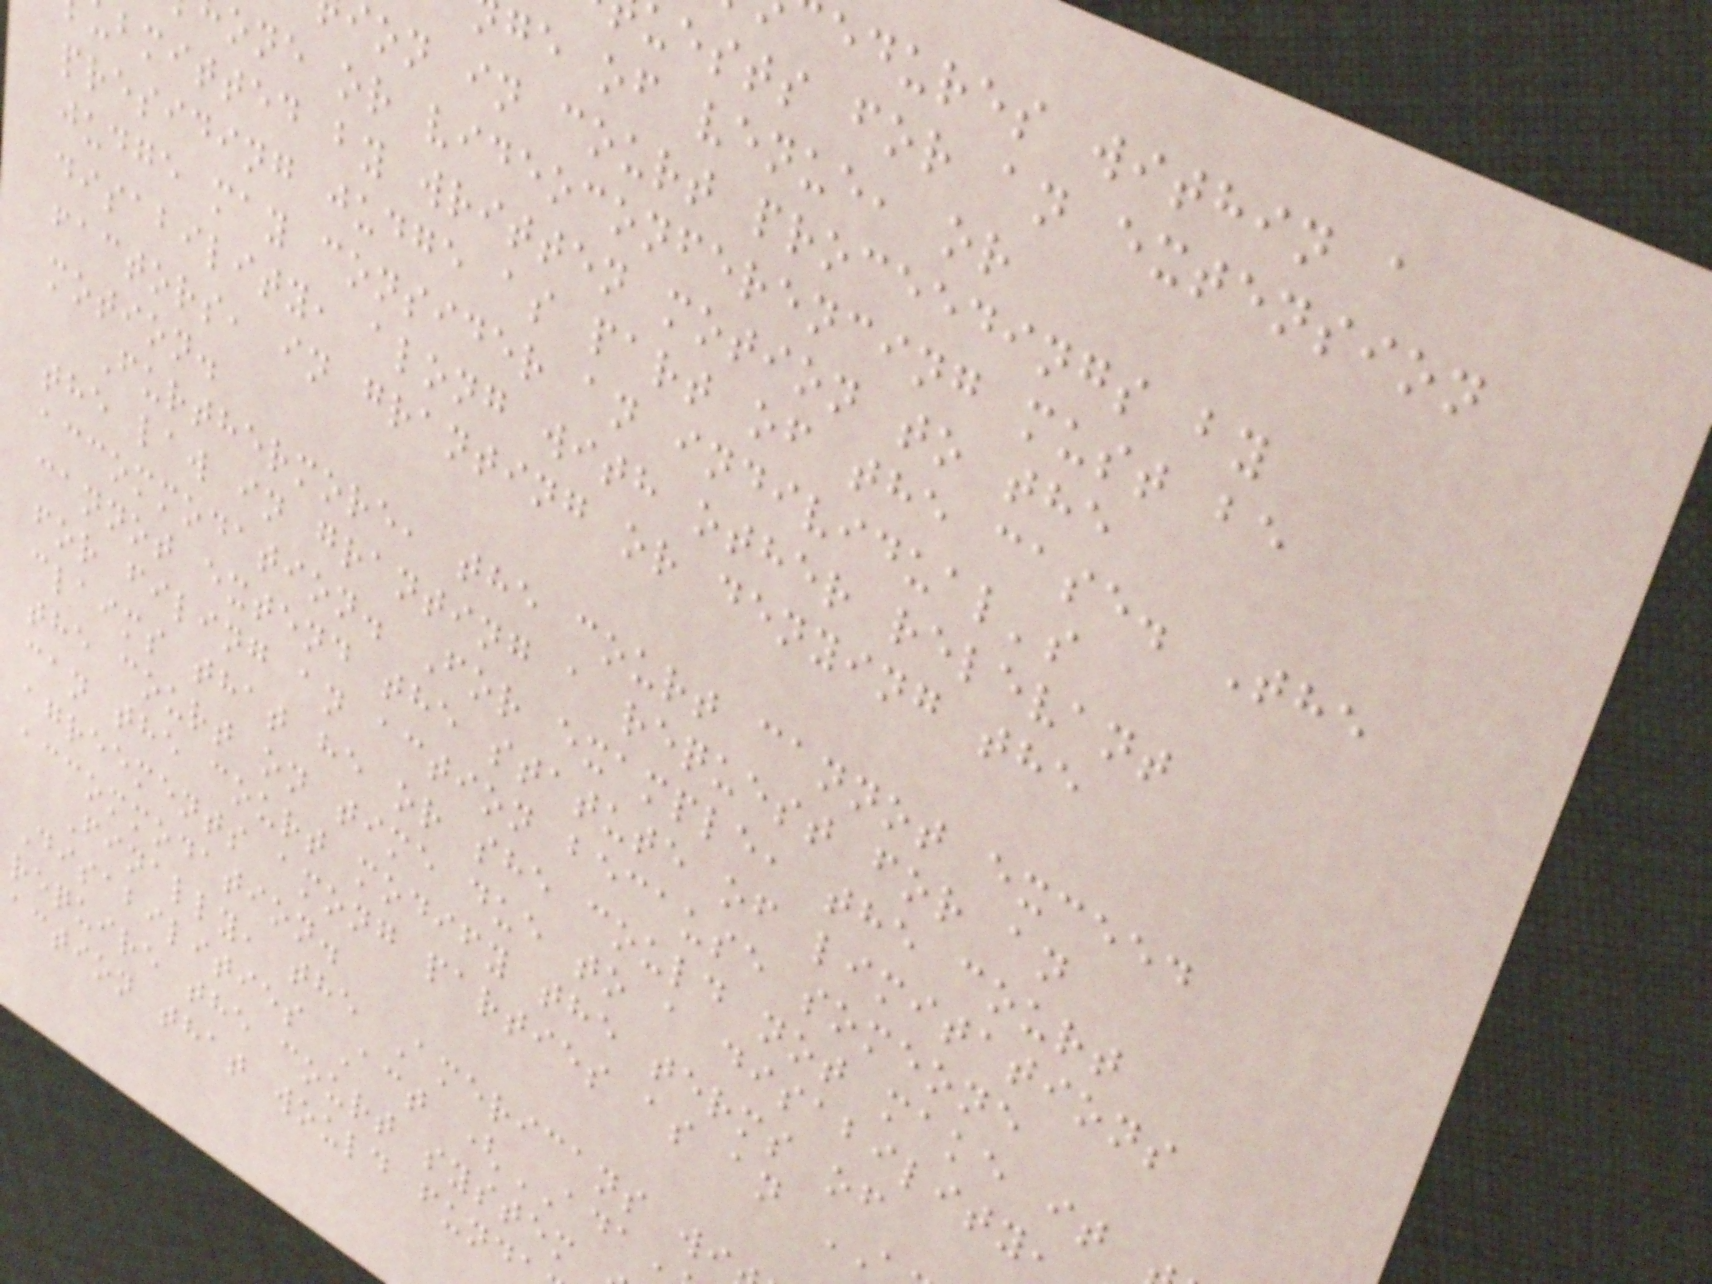edures within a
uests for an extension
ge of venue, or
on in court proceedings by
one or videoconferencing must be
bmitted by written motion to the
presiding judge as part of the case. The
judge may consider an individual's
disability, along with other relevant
factors, in granting or denying the
motion.
Furthermore, the court cannot exceed
the law in granting a request for an
accommodation. For example, the court
cannot extend the statute of limitations
for filing an action because someone
claims that he or she could not make it
the court on time due to a disability,
can the court modify the terms of
agreements among parties as an
accommodation.
Finally, the Americans wi
Disabilities Act (ADA
require the court system
action that would fund
